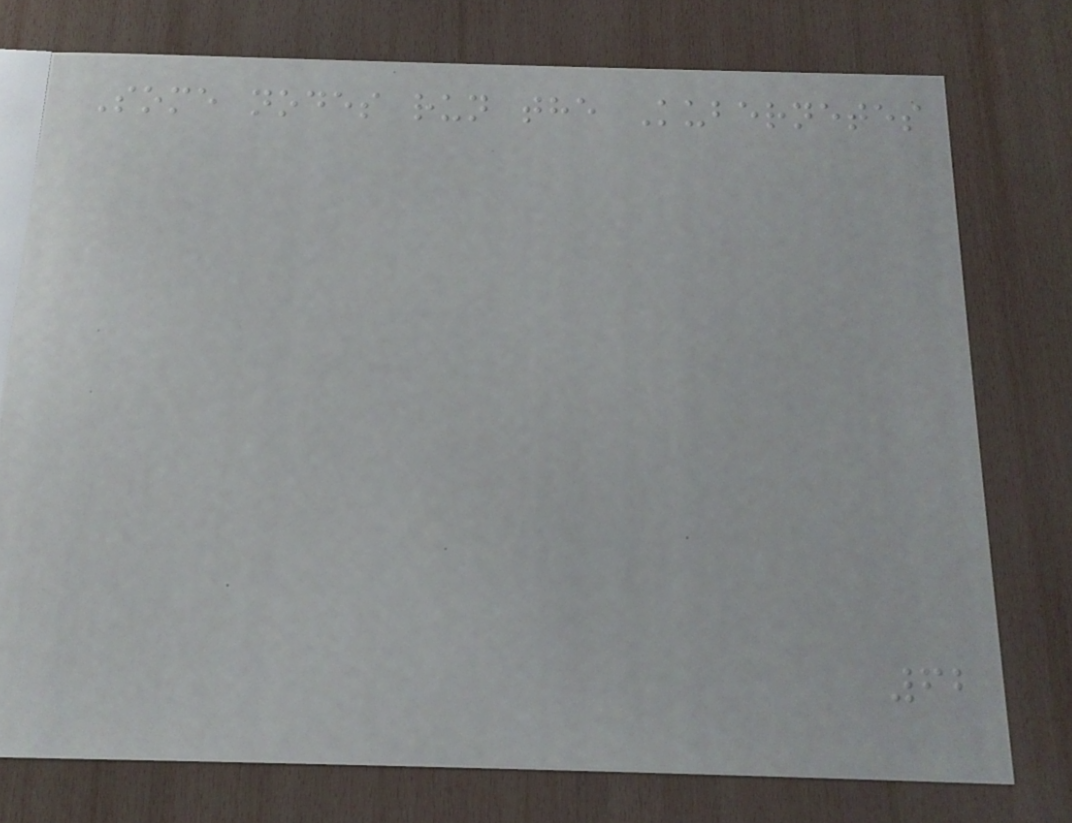Some nodes run the Kubernetes
62
